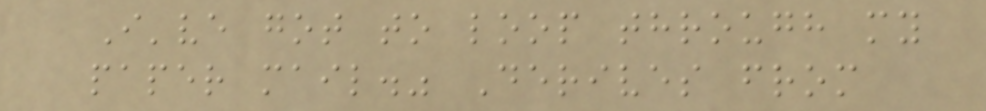I've got to loop through my
paper mail." Derives from
